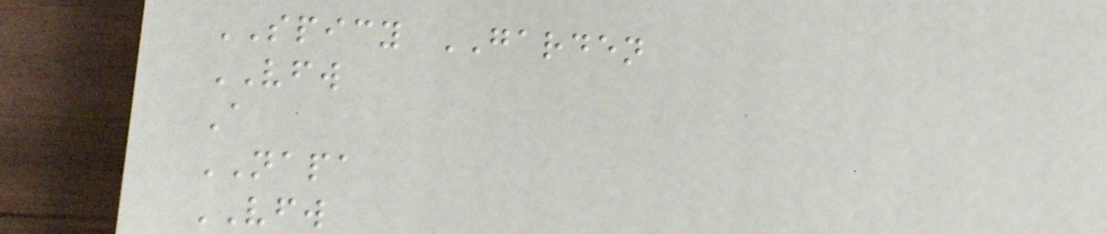SPICY GARDEN
VFW
A
NAPA
VFW
